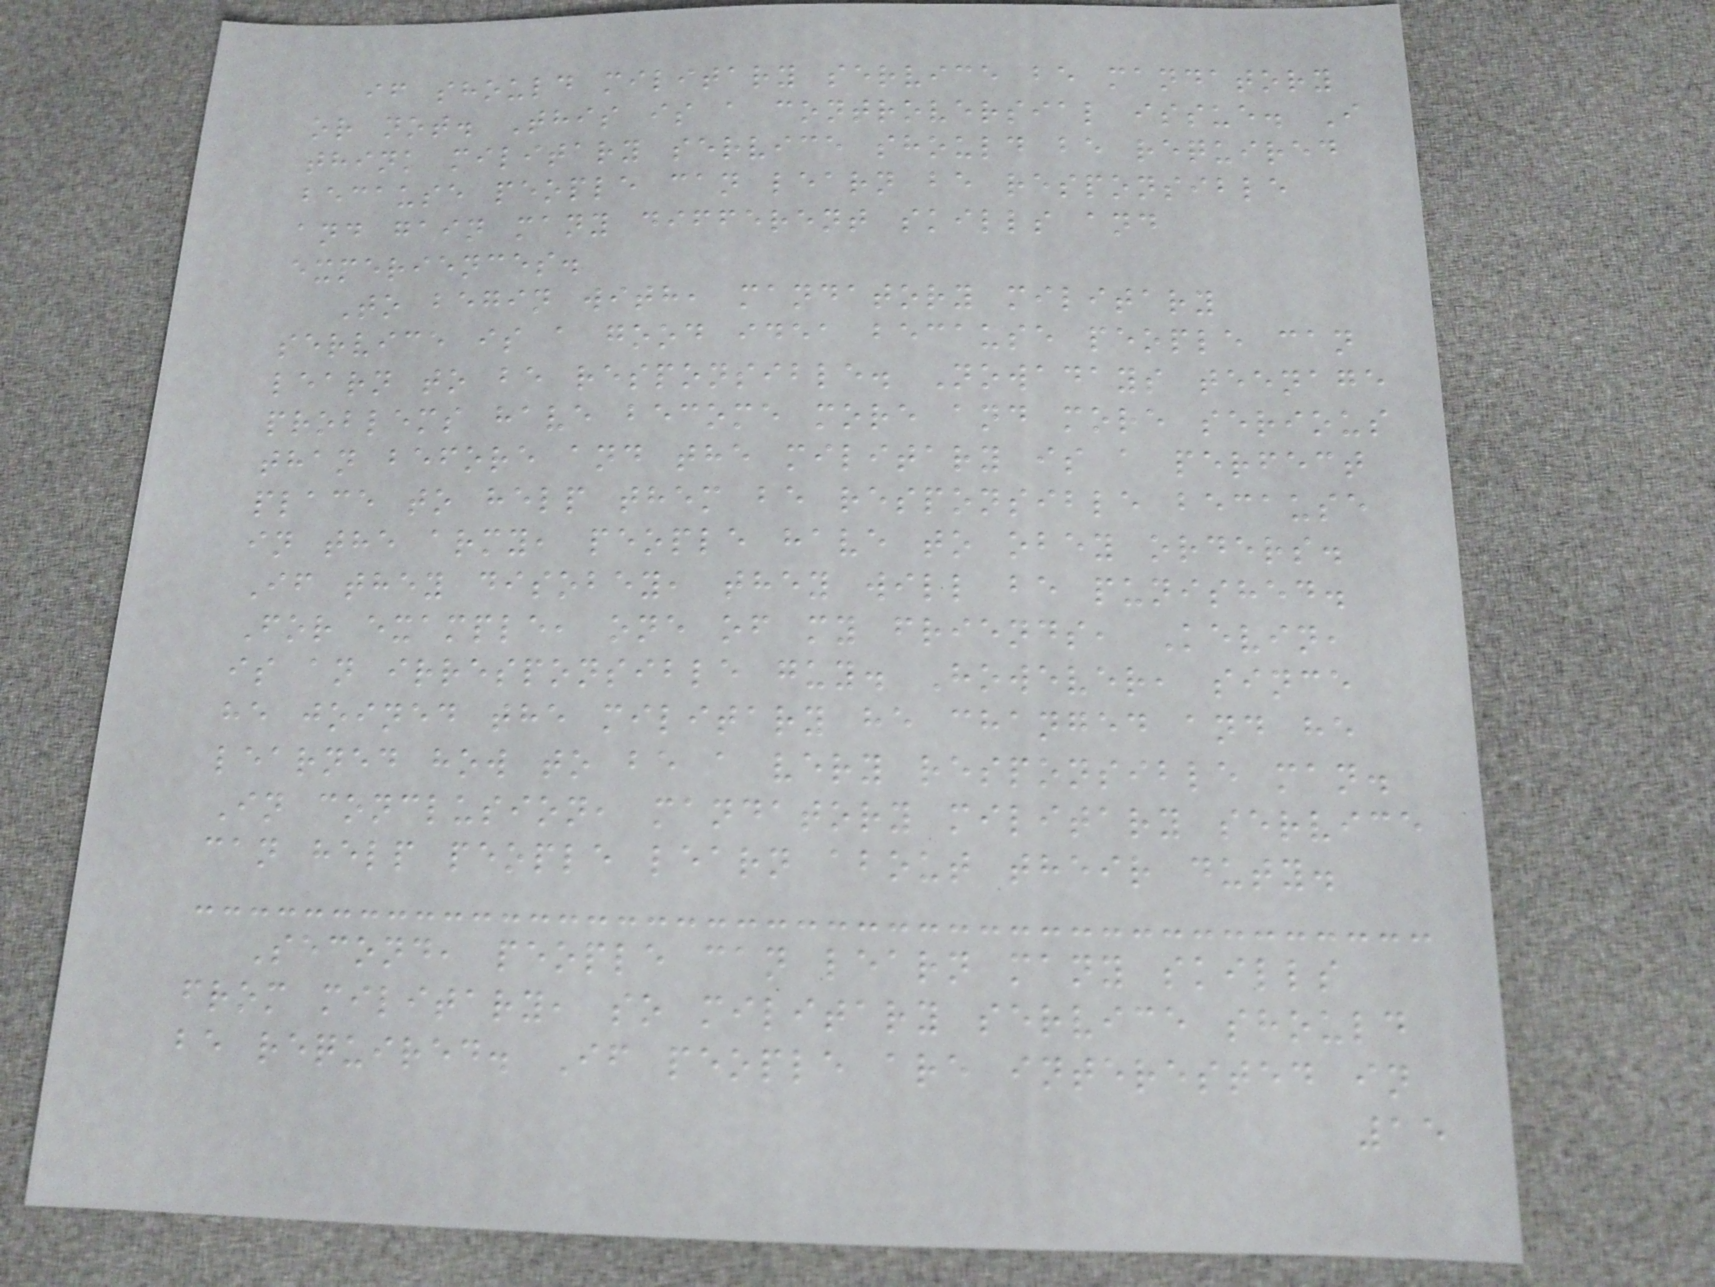if should military service be mandatory
or not. This is a controversial issue. I
think military service should be required
because people can learn be responsible
and gain many different skills and
experiences.
To begin with, mandatory military
service is a good idea because people can
learn to be responsible. Nowadays teenage
problems have become more and more serious
than before and the military is a perfect
place to help them be responsible because
in the army, people have to obey orders.
If they disobey, they will be punished.
For example, one of my friends, Kevin,
is an irresponsible guy. However, since
he joined the military he changed and he
learned how to be a very responsible man.
In conclusion, mandatory military service
can help people learn about their duty.
Second, people can learn many skills
from military, so military service should
be required. If people are interested in
15
